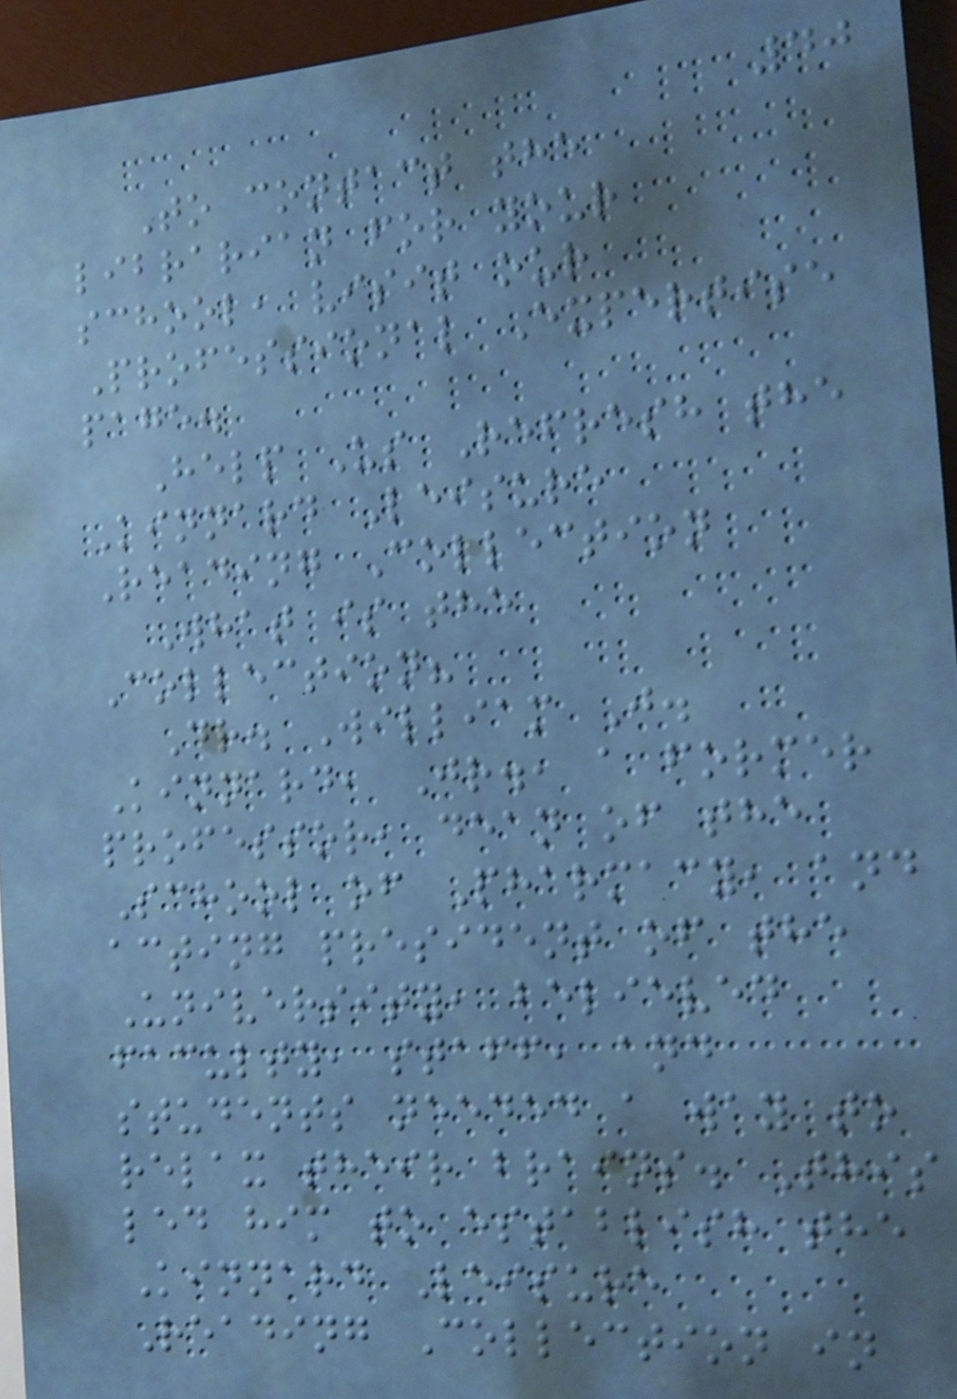40
To contact the
librarian for your
school, visit our
Professional Expertise
page.
Help Us Refresh the
Kinnard Leisure
Reading Collection
What is the
Collection?
Dr. William J.
Kinnard, Jr., a former
professor, dean of the
School of Pharmacy, and
acting president of the
University, believed
faculty, staff, and
students needed a way to
relax their brains. This
led him to establish the
Kinnard Leisure
Reading Collection in
